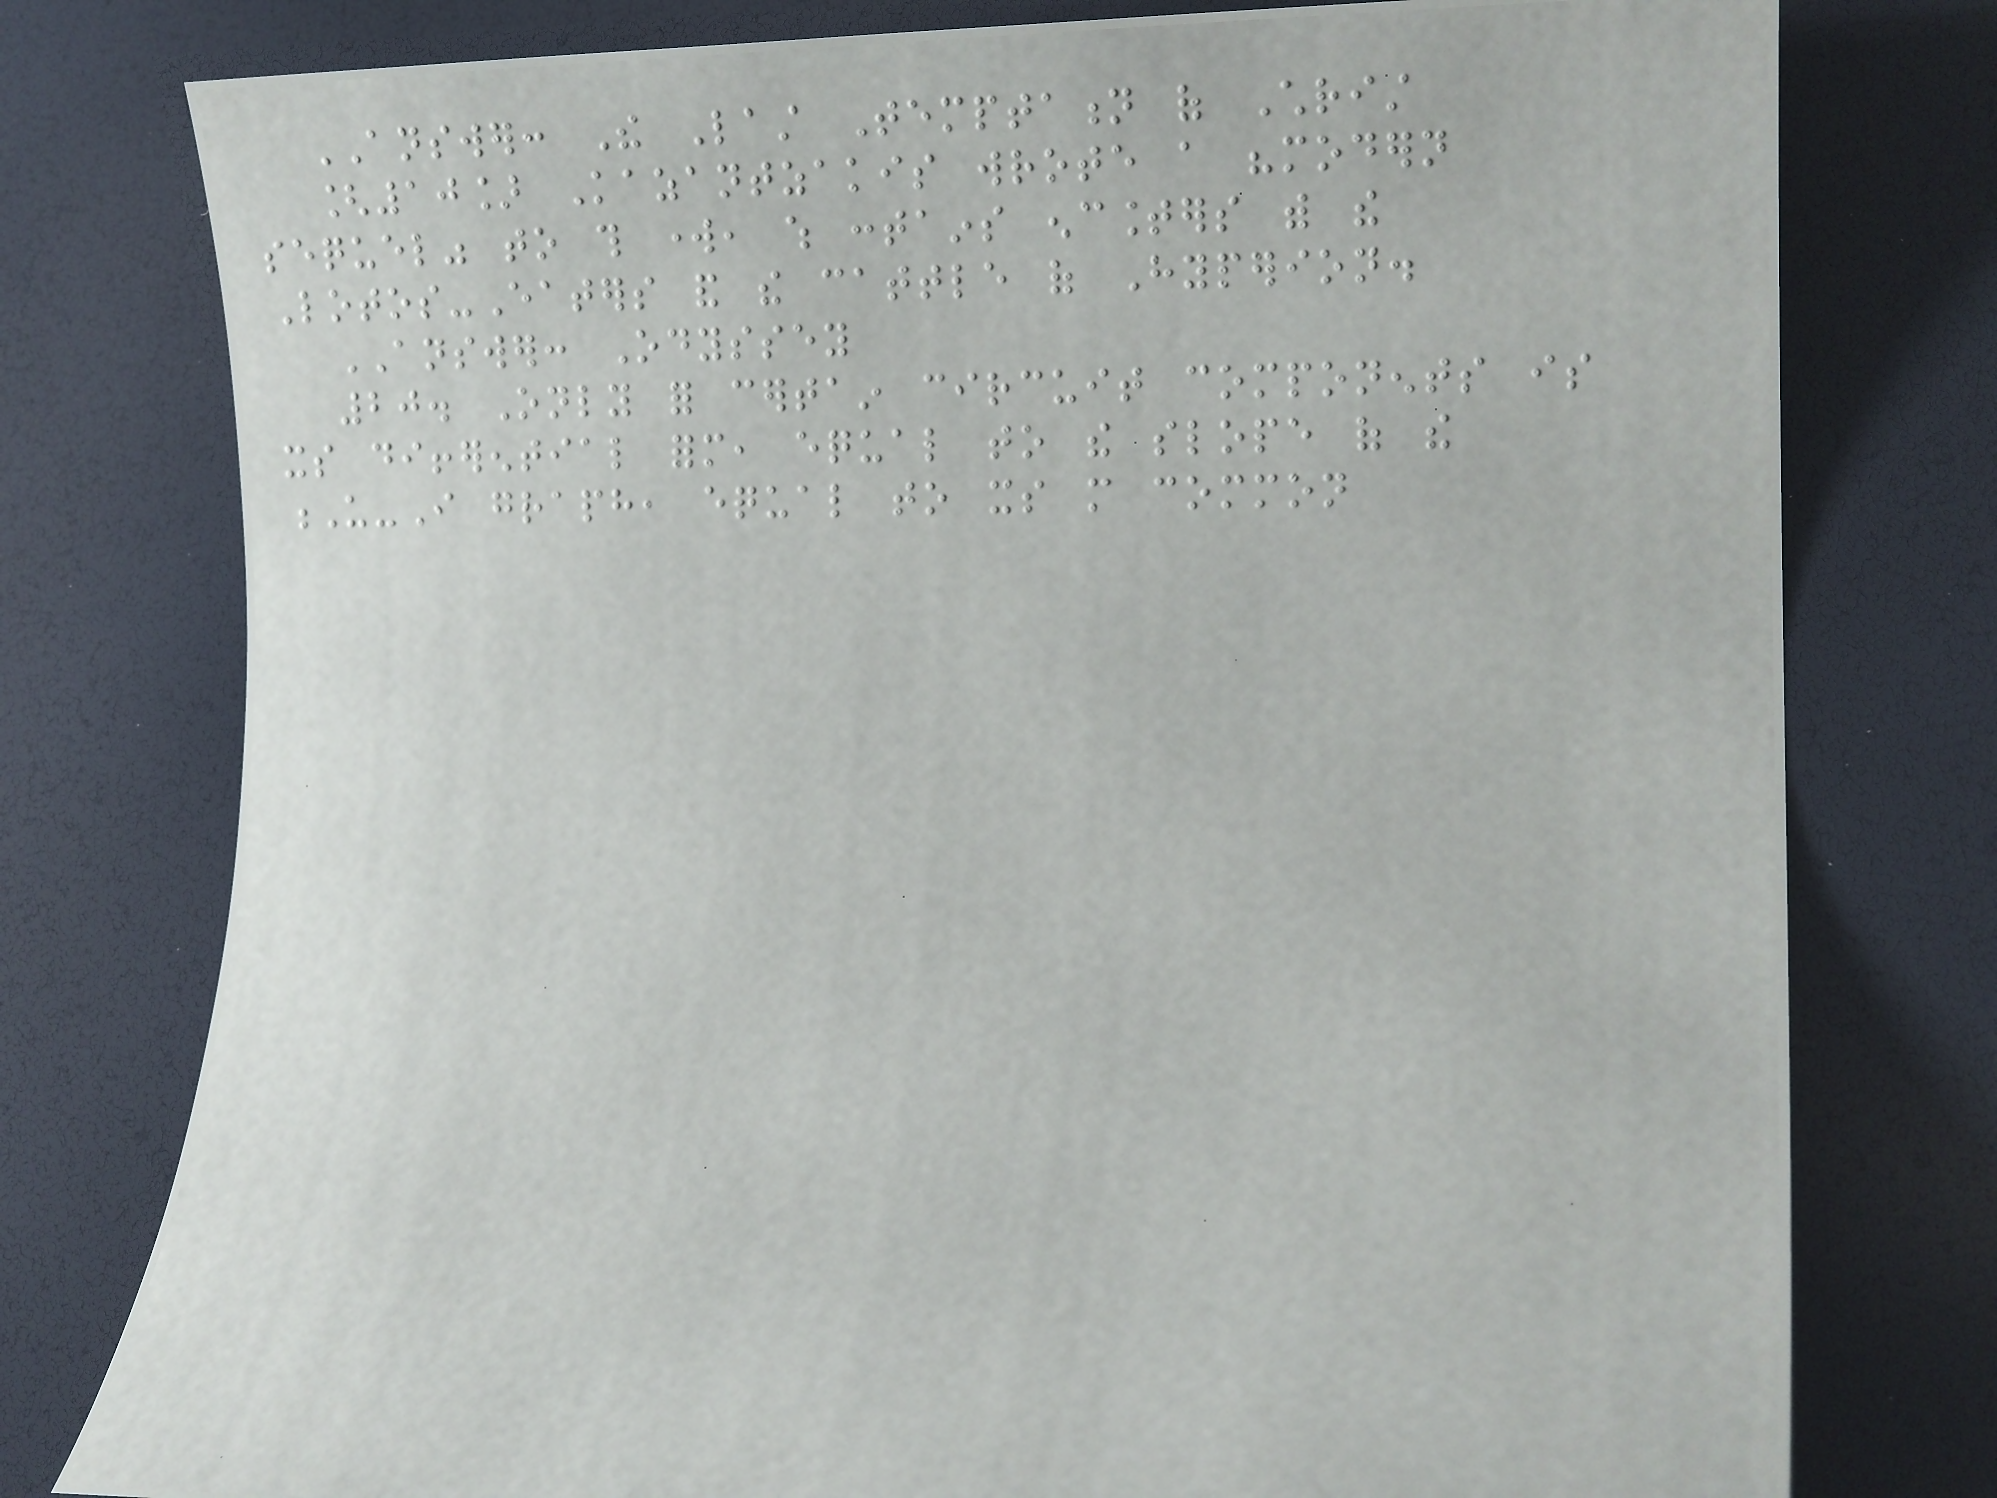ANSWER: The Last Temptation of Christ
[10] Kazantzakis wrote a "modern
sequel" to this work, which contains encounters with the
Lotos-Eaters and the cattle of Hyperion.
ANSWER: Odyssey
20. Only for certain circuit components is
its differential form, equal to the slope of the
U-I graph, equal to its more common
